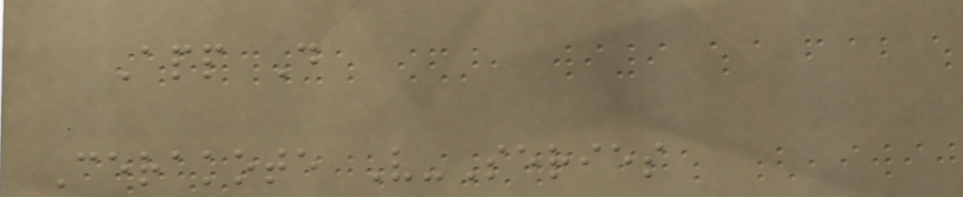App D
Cerakote V-Series
